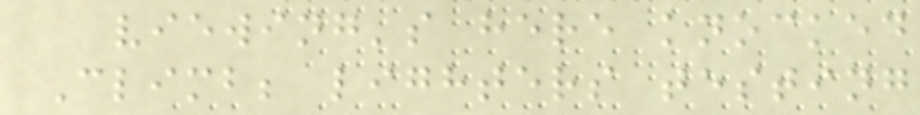viewing's here knocked
Climb; lighters testing
